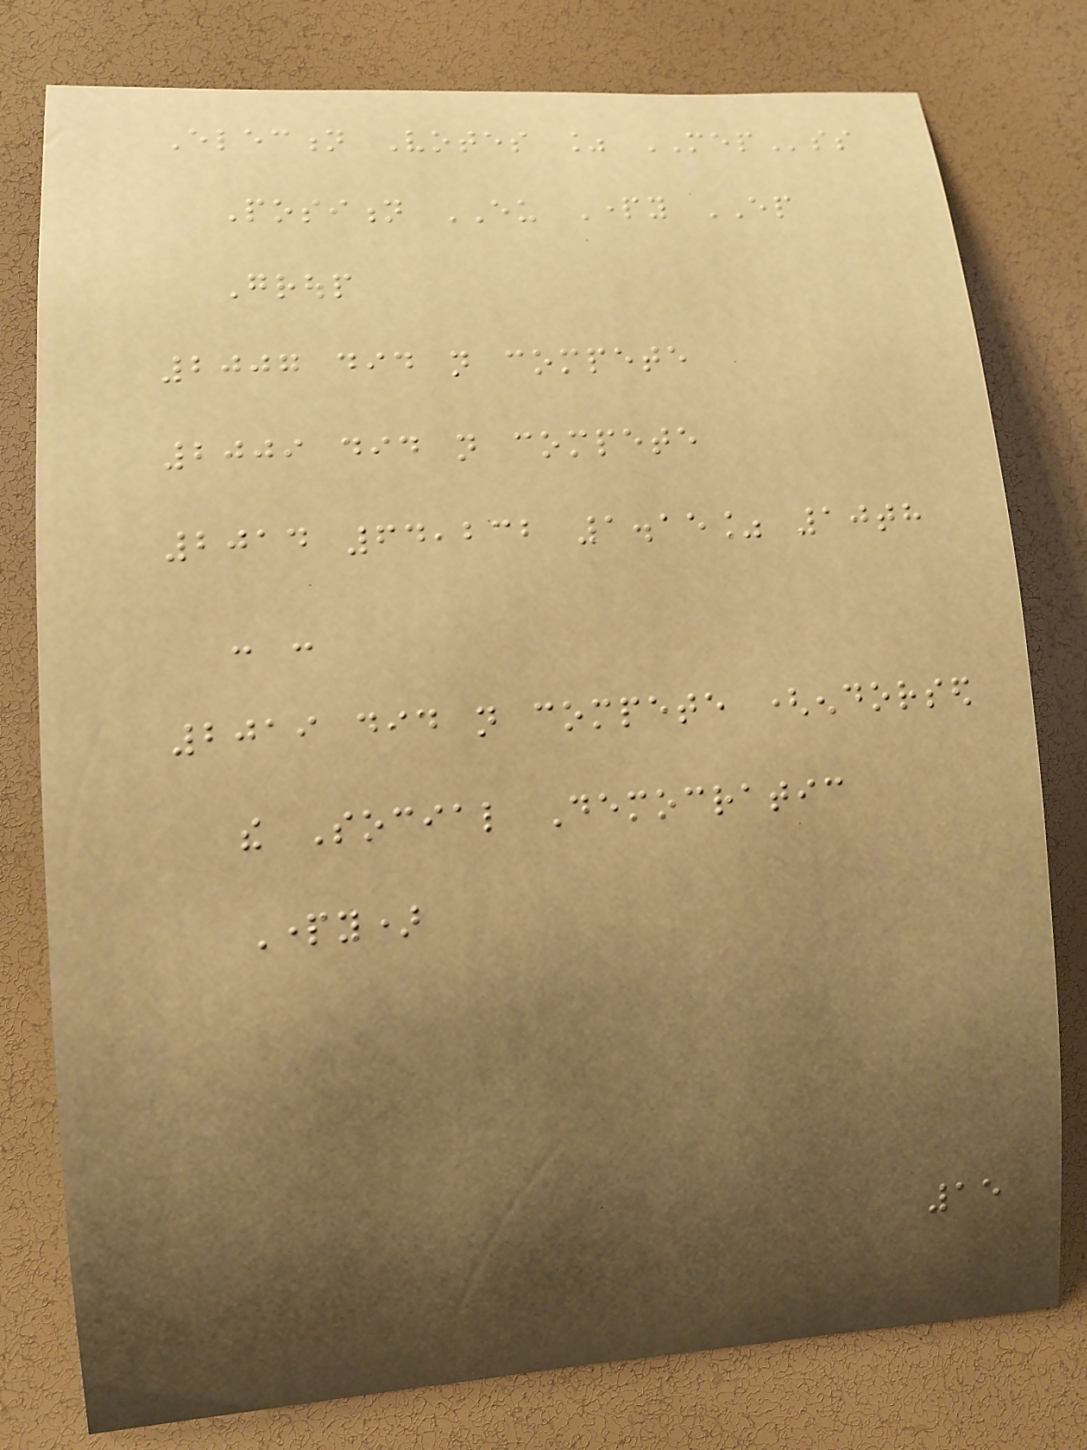Election Votes % MEPss
Position EU Party EP
Group
2007 did not compete
2009 did not compete
2014 64,232 1.15% 10th
- -
2019 did not compete (endorsed
the Social Democratic
Party)
15
